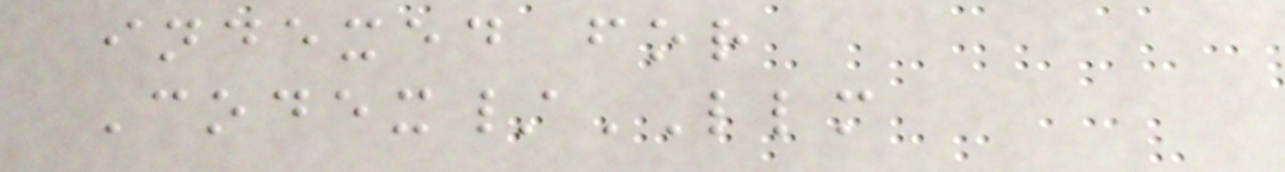indexed for
Codex/LLM
